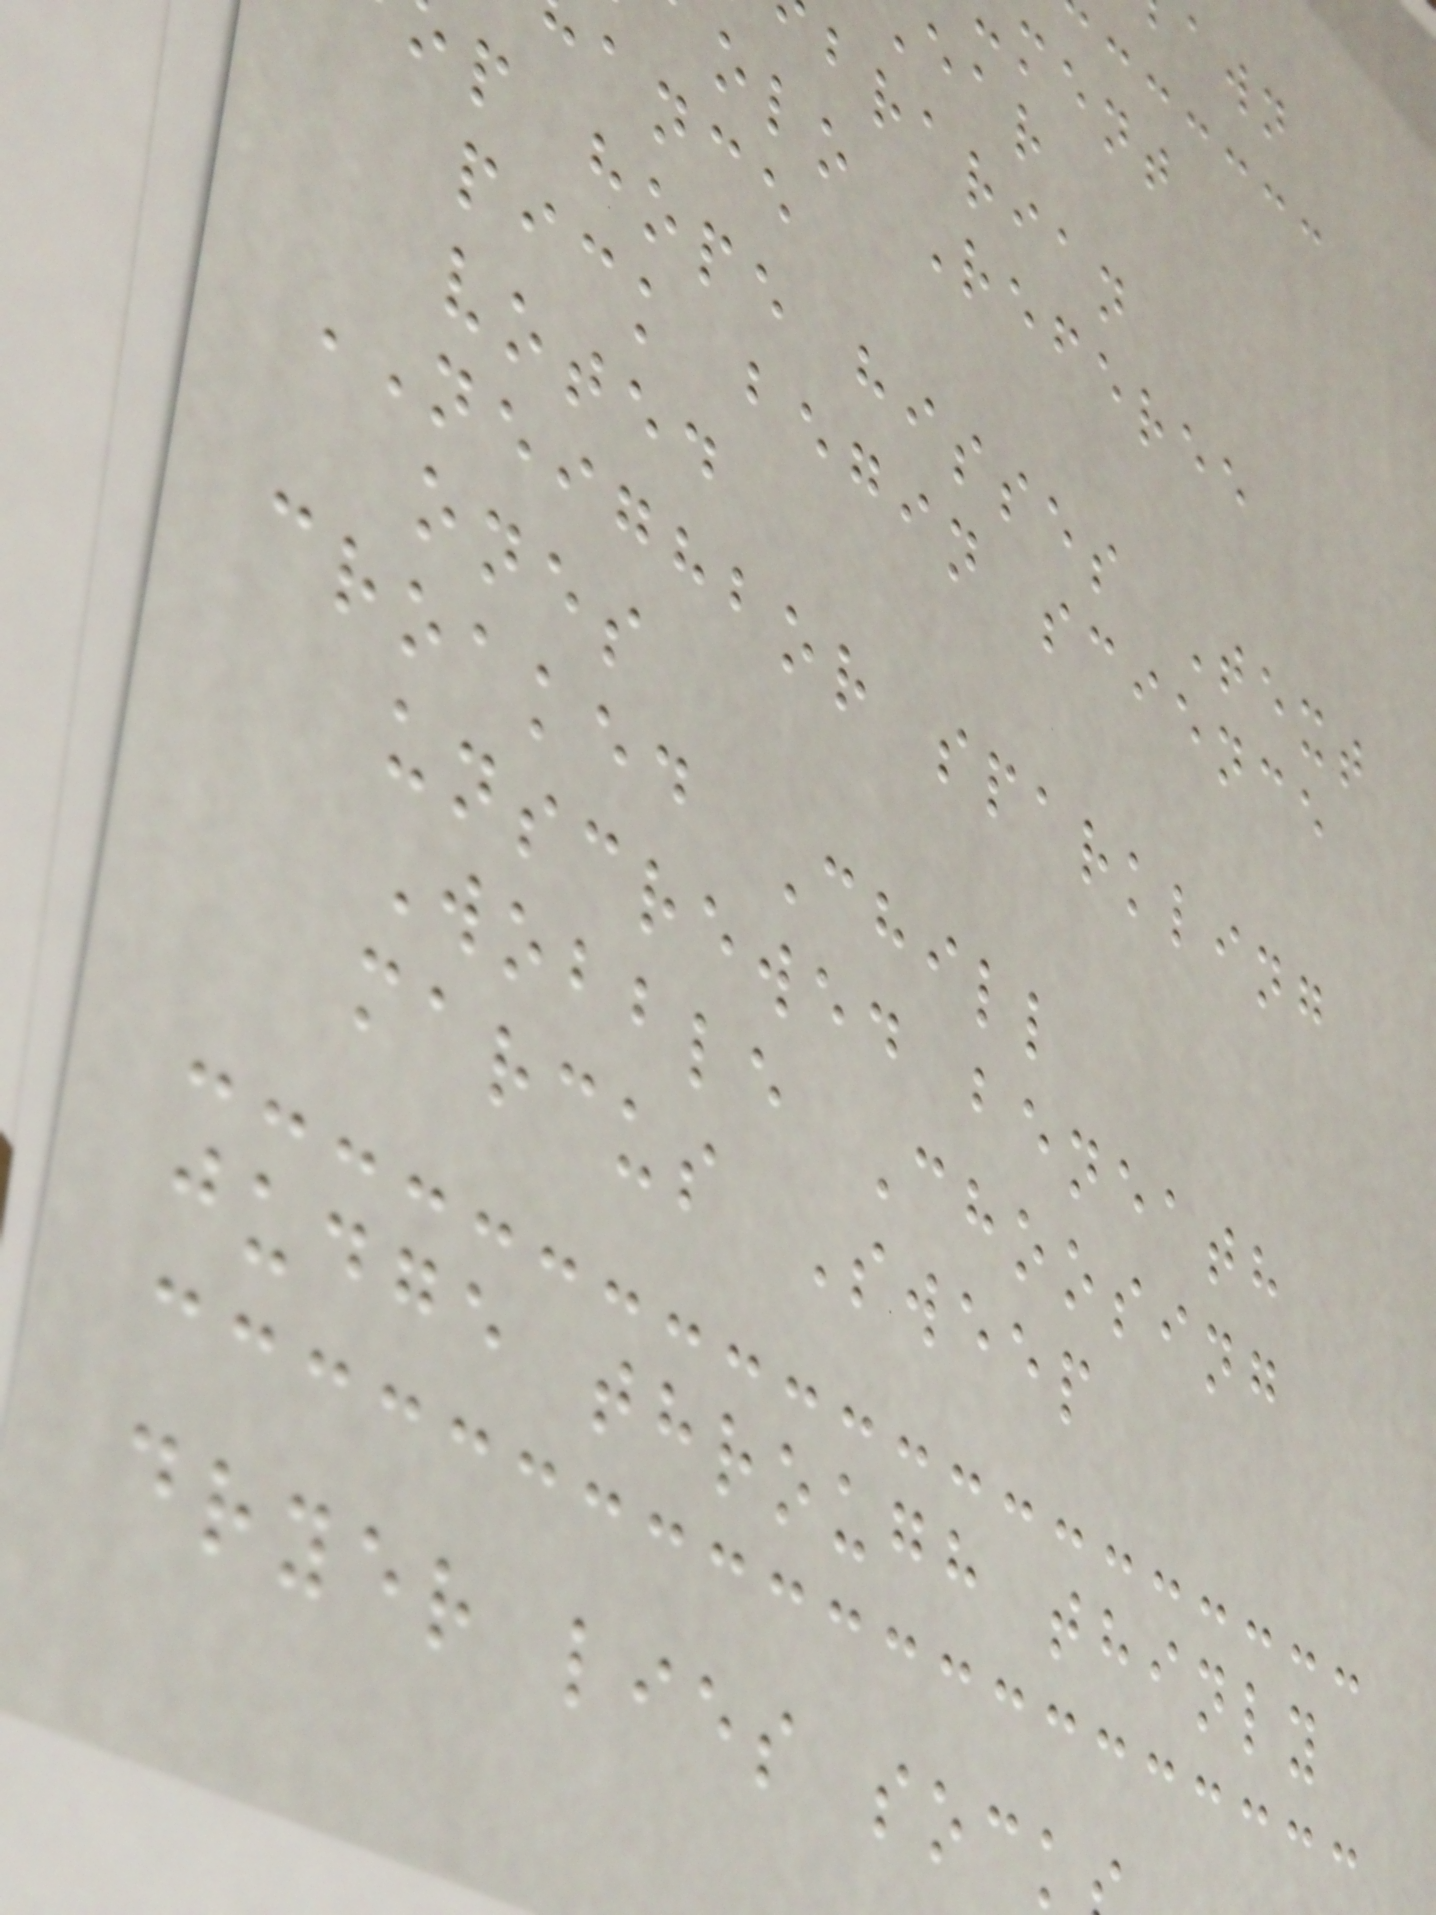ment
brarian
olo Referee
ance
p hope hisses Text
pick begin science
voted
NEIGHBOR sparkling
ones
croaked Chill
unscrewed beneath
Wobble Choosing
marcus Sweep
judge through thinly
dryer lies sock
